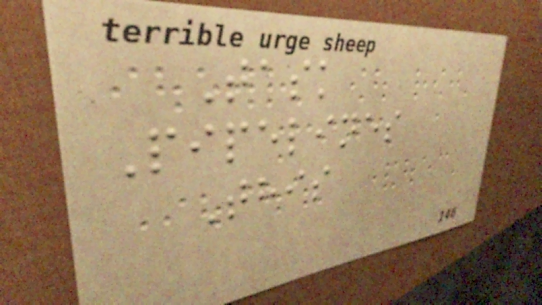Task
Pipelines
This
